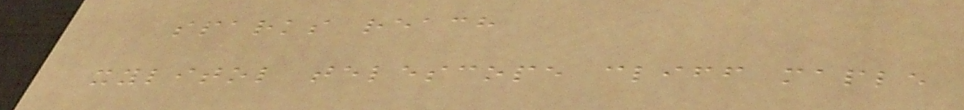sparks reach
xylitol telescope cliff maple
